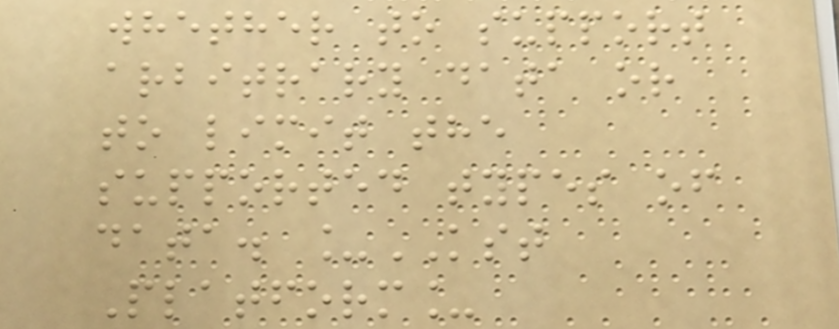whether to support
arbitrary data or
to limit the
supported types of
data. _KST
Platform_
